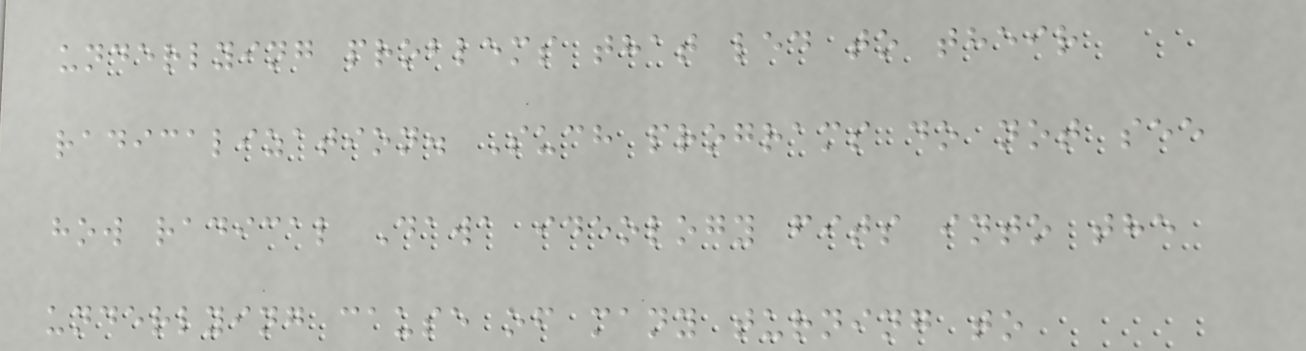underlying problems that led to their
radicalization. Such programs do not see
how radical Dawa ideology fits into the
underlying cause of many turning to
